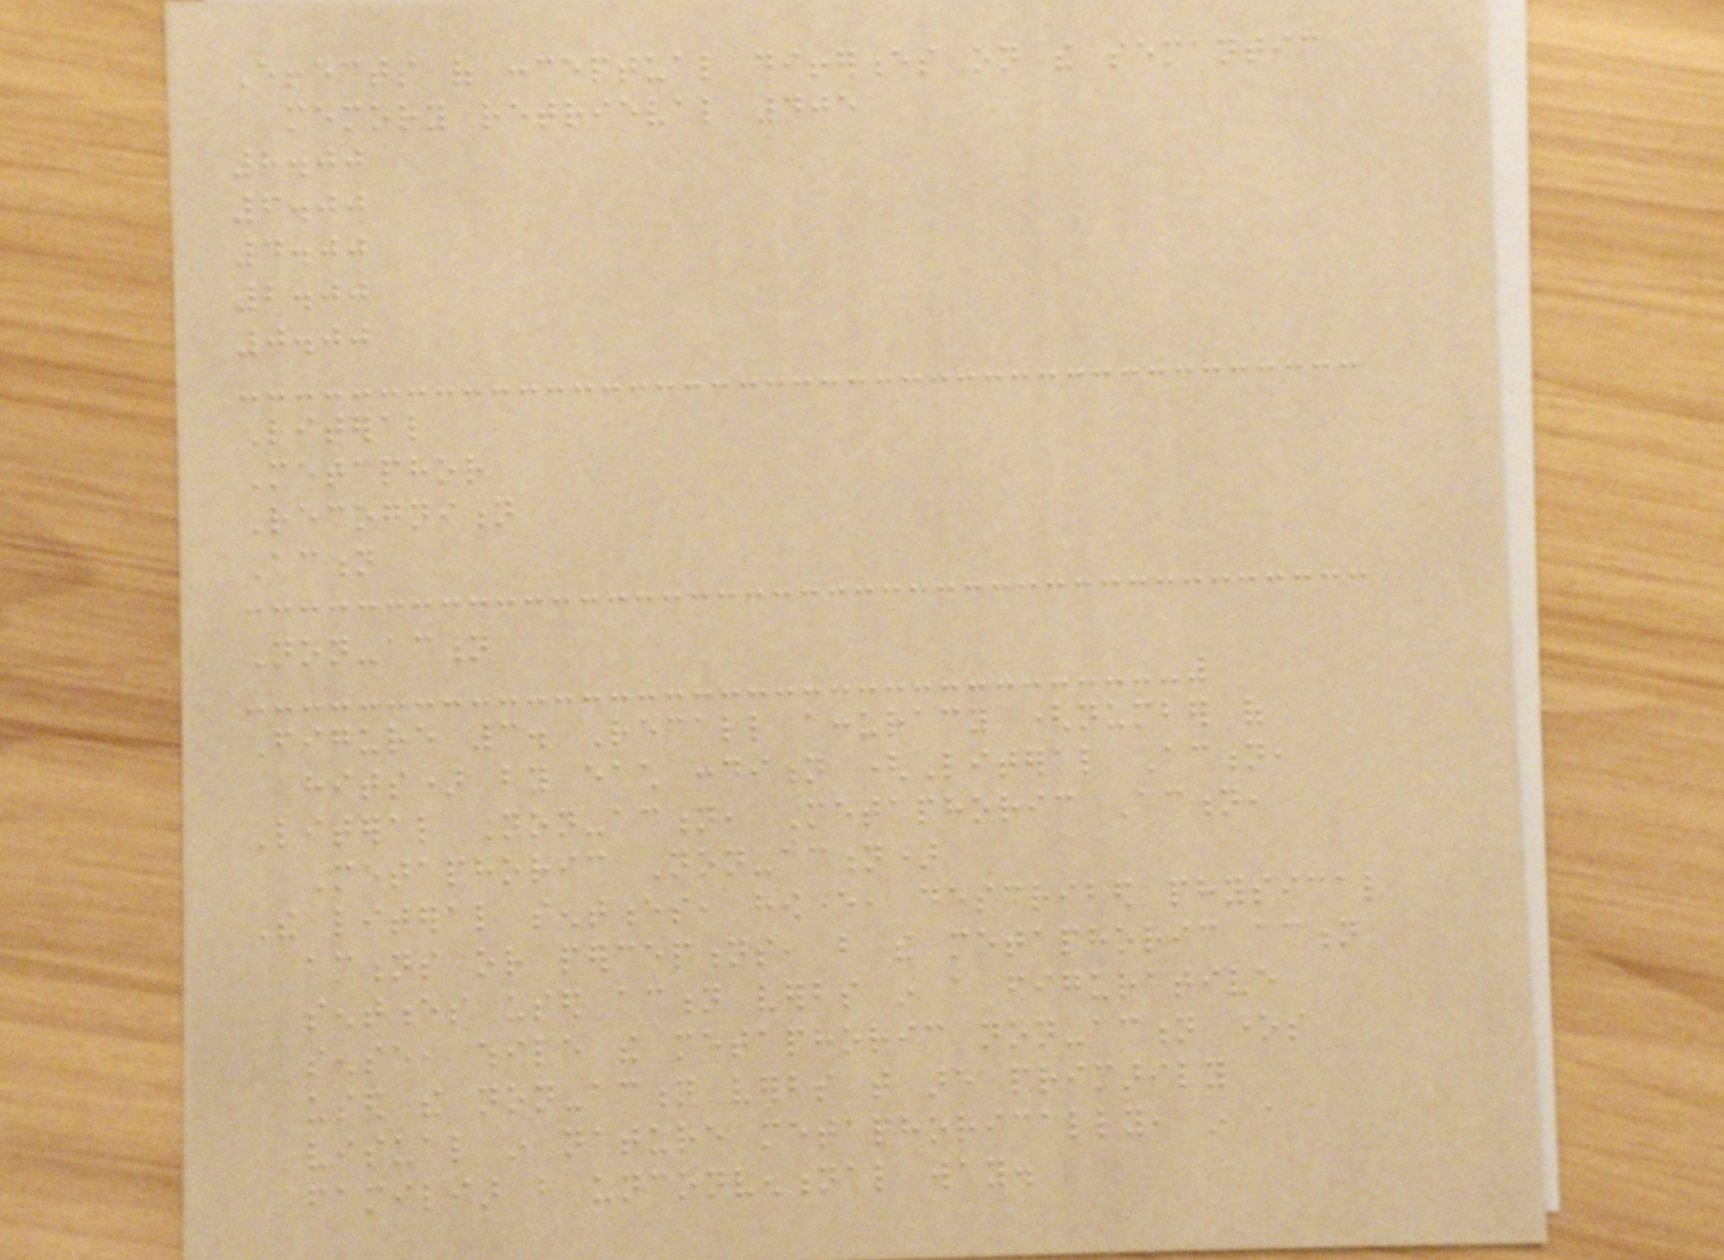Effects of conceptual differences on the semantic
memory retrieval 405
8.00
6.00
4.00
2.00
0.00
Literal
Metaphor
Recognition
Action
Non-action
Figure 3. Recall accuracy (number of
hits) by each condition (Literal Action,
Literal Non-action, Metaphoric Action,
Metaphoric Non-action)
The literal sentences, however, described physical
actions or perceptions, but the metaphoric action
sentences used action verbs in a figurative
sense, while the metaphoric non-action ones
used the non-action verbs that are primarily
visual in nature metaphorically, in a
familiar but unconventional way.
